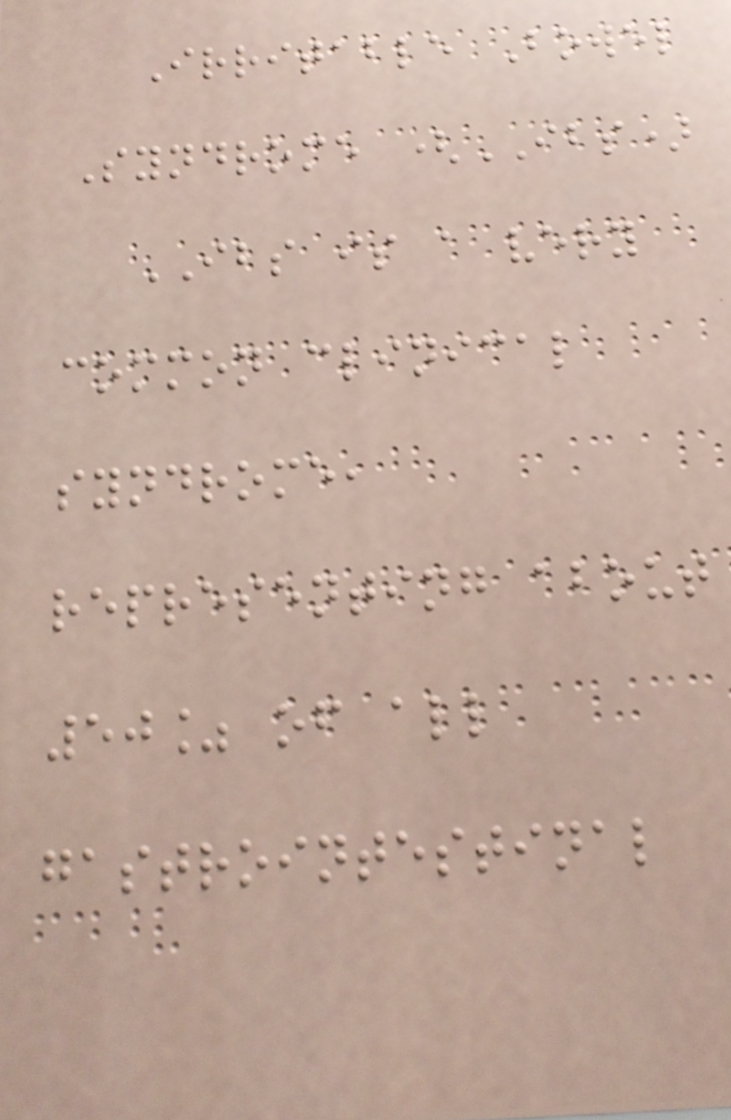Irritable Bowel
Syndrome (IBS)
IBS is a very
common clinical
syndrome,
representing about
50% of all
gastrointestinal
